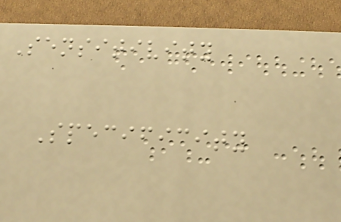Sensitivity
Specificity
